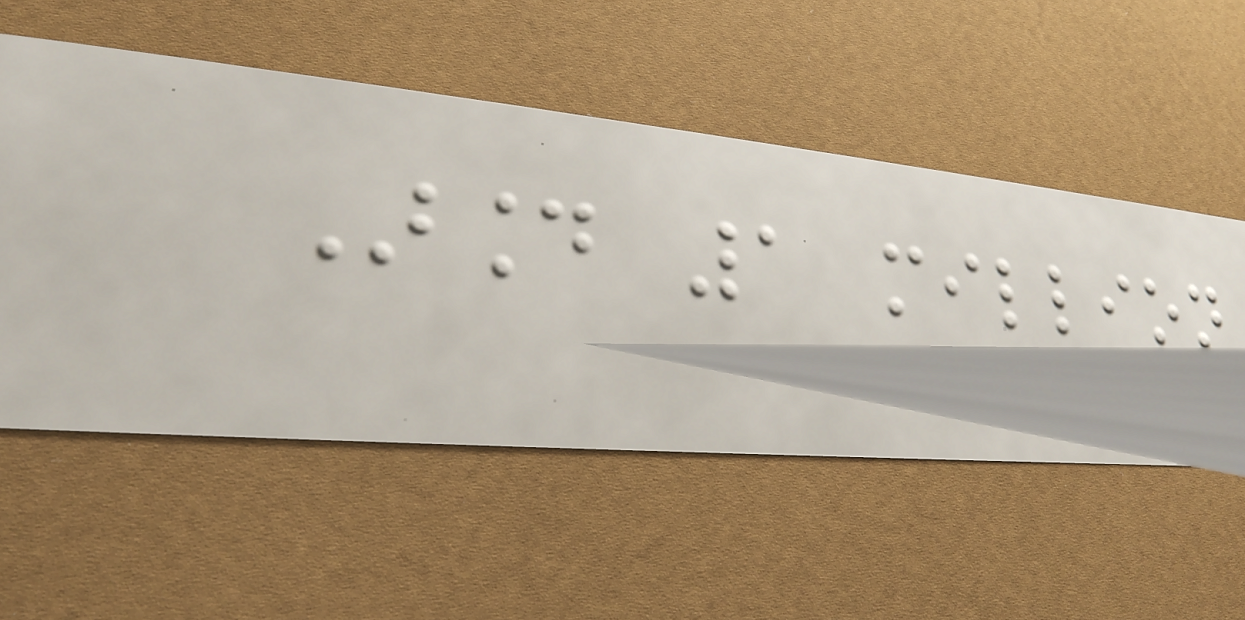Around 1 million
